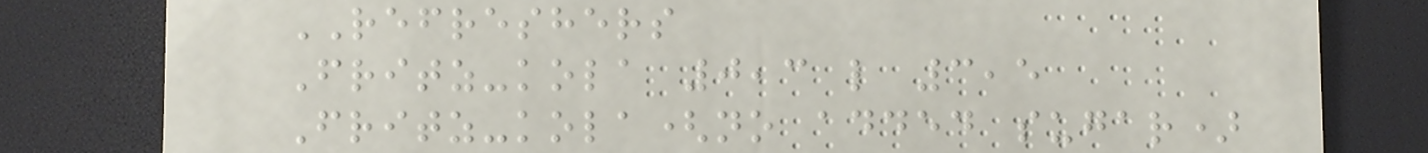REFRESHERS
Fritz-kola 0,3 l 3,5
Fritz-kola(no added sugar)
